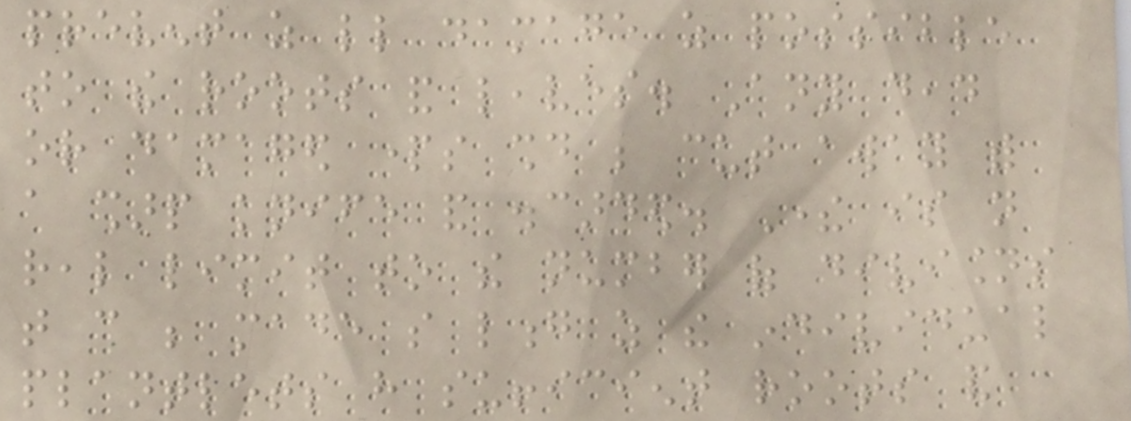prevent as little damage as possible
to the roots and leaves. Any dead
or damaged parts should be cut away with
a sharp knife and discarded. There is not
real limit to the number of divisions
that can be made so long as the individual
plantlets have sufficient roots and
